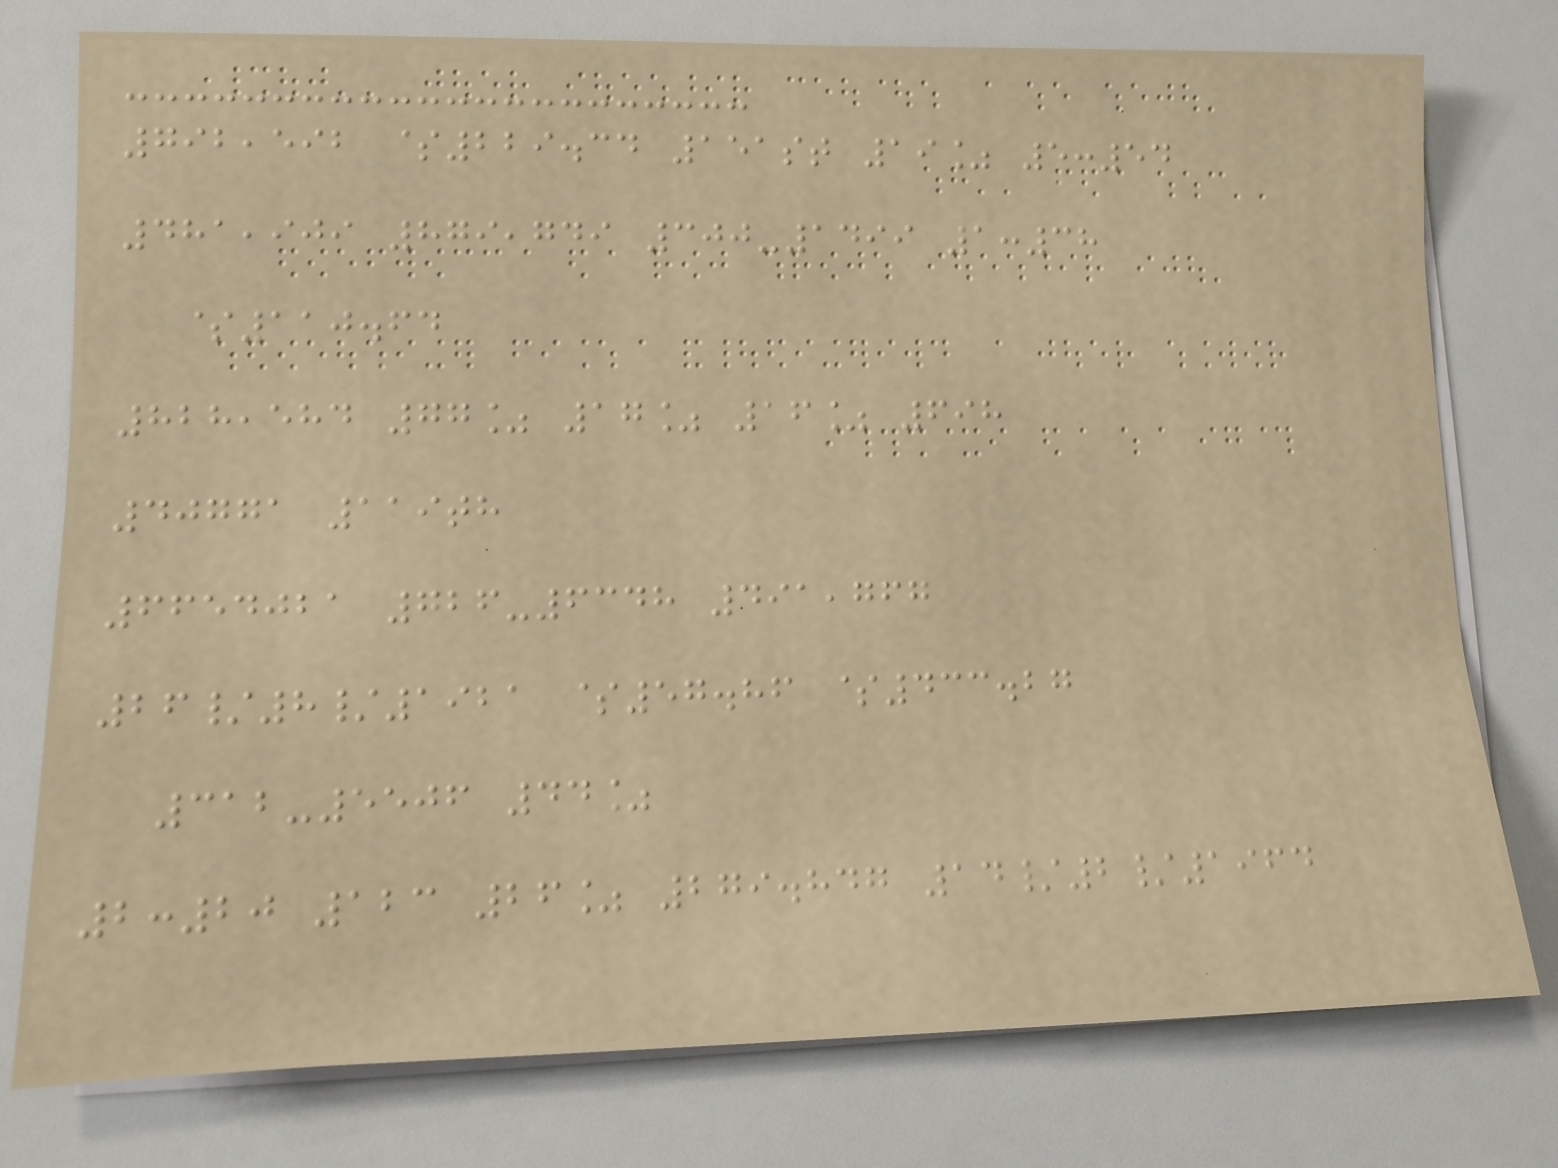792,592 $229.34 151st 19% 5:54
481,909 879,749 300-1499 1:38
$110.64
828,584 77% 17% 16% 698
40771 119th
6654021 726-6348 491,767
26/8/1921 $57.86 $433.27
312-5506 44%
2:20 123 26% 279.847 14/2/1964
